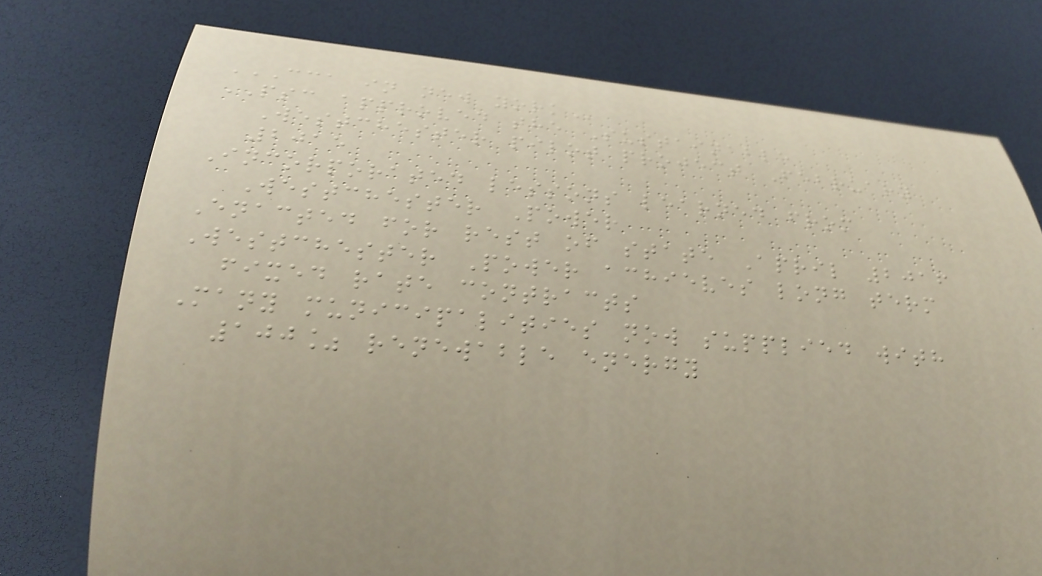CCA IN NEW YORK
PSC approved the Sustainable
Westchester pilot project February
2015
Incorporated lessons learned from
Westchester Power
Enacted for rest of state April 2016
Westchester Power achieves long term
fixed rate contracts
Many municipalities now supplied with
100% renewable energy
